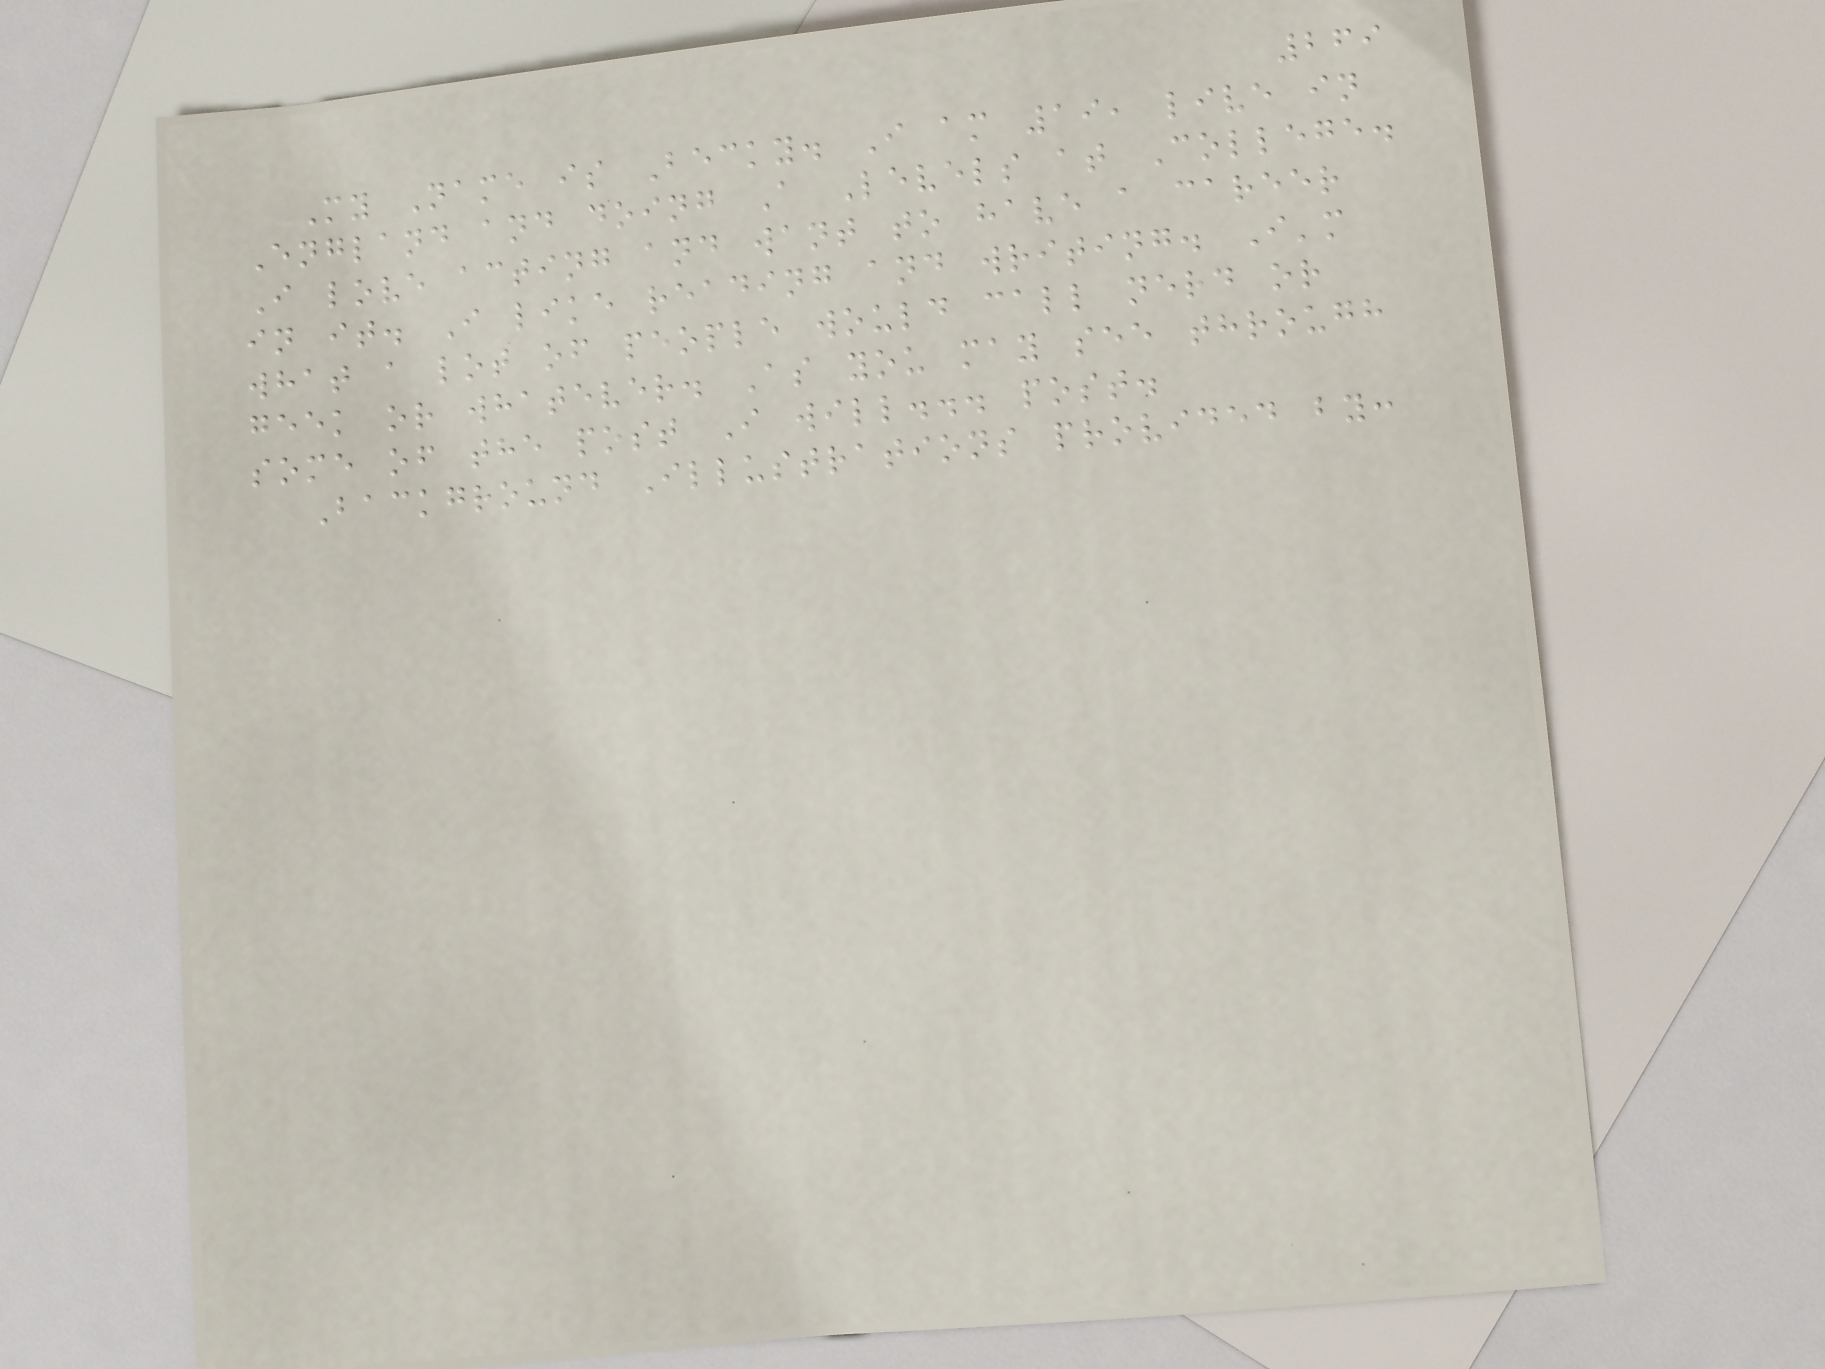269
My Name is Becky. I am 19, live in
England and doing A Levels at College.
I love acting and want to have a career
in it. I like reading and writing. I'm
what a lot of people would call nerd or
geek or whatever. As you may see through
some of the post I will... post.
Background Illustrations provided by:
